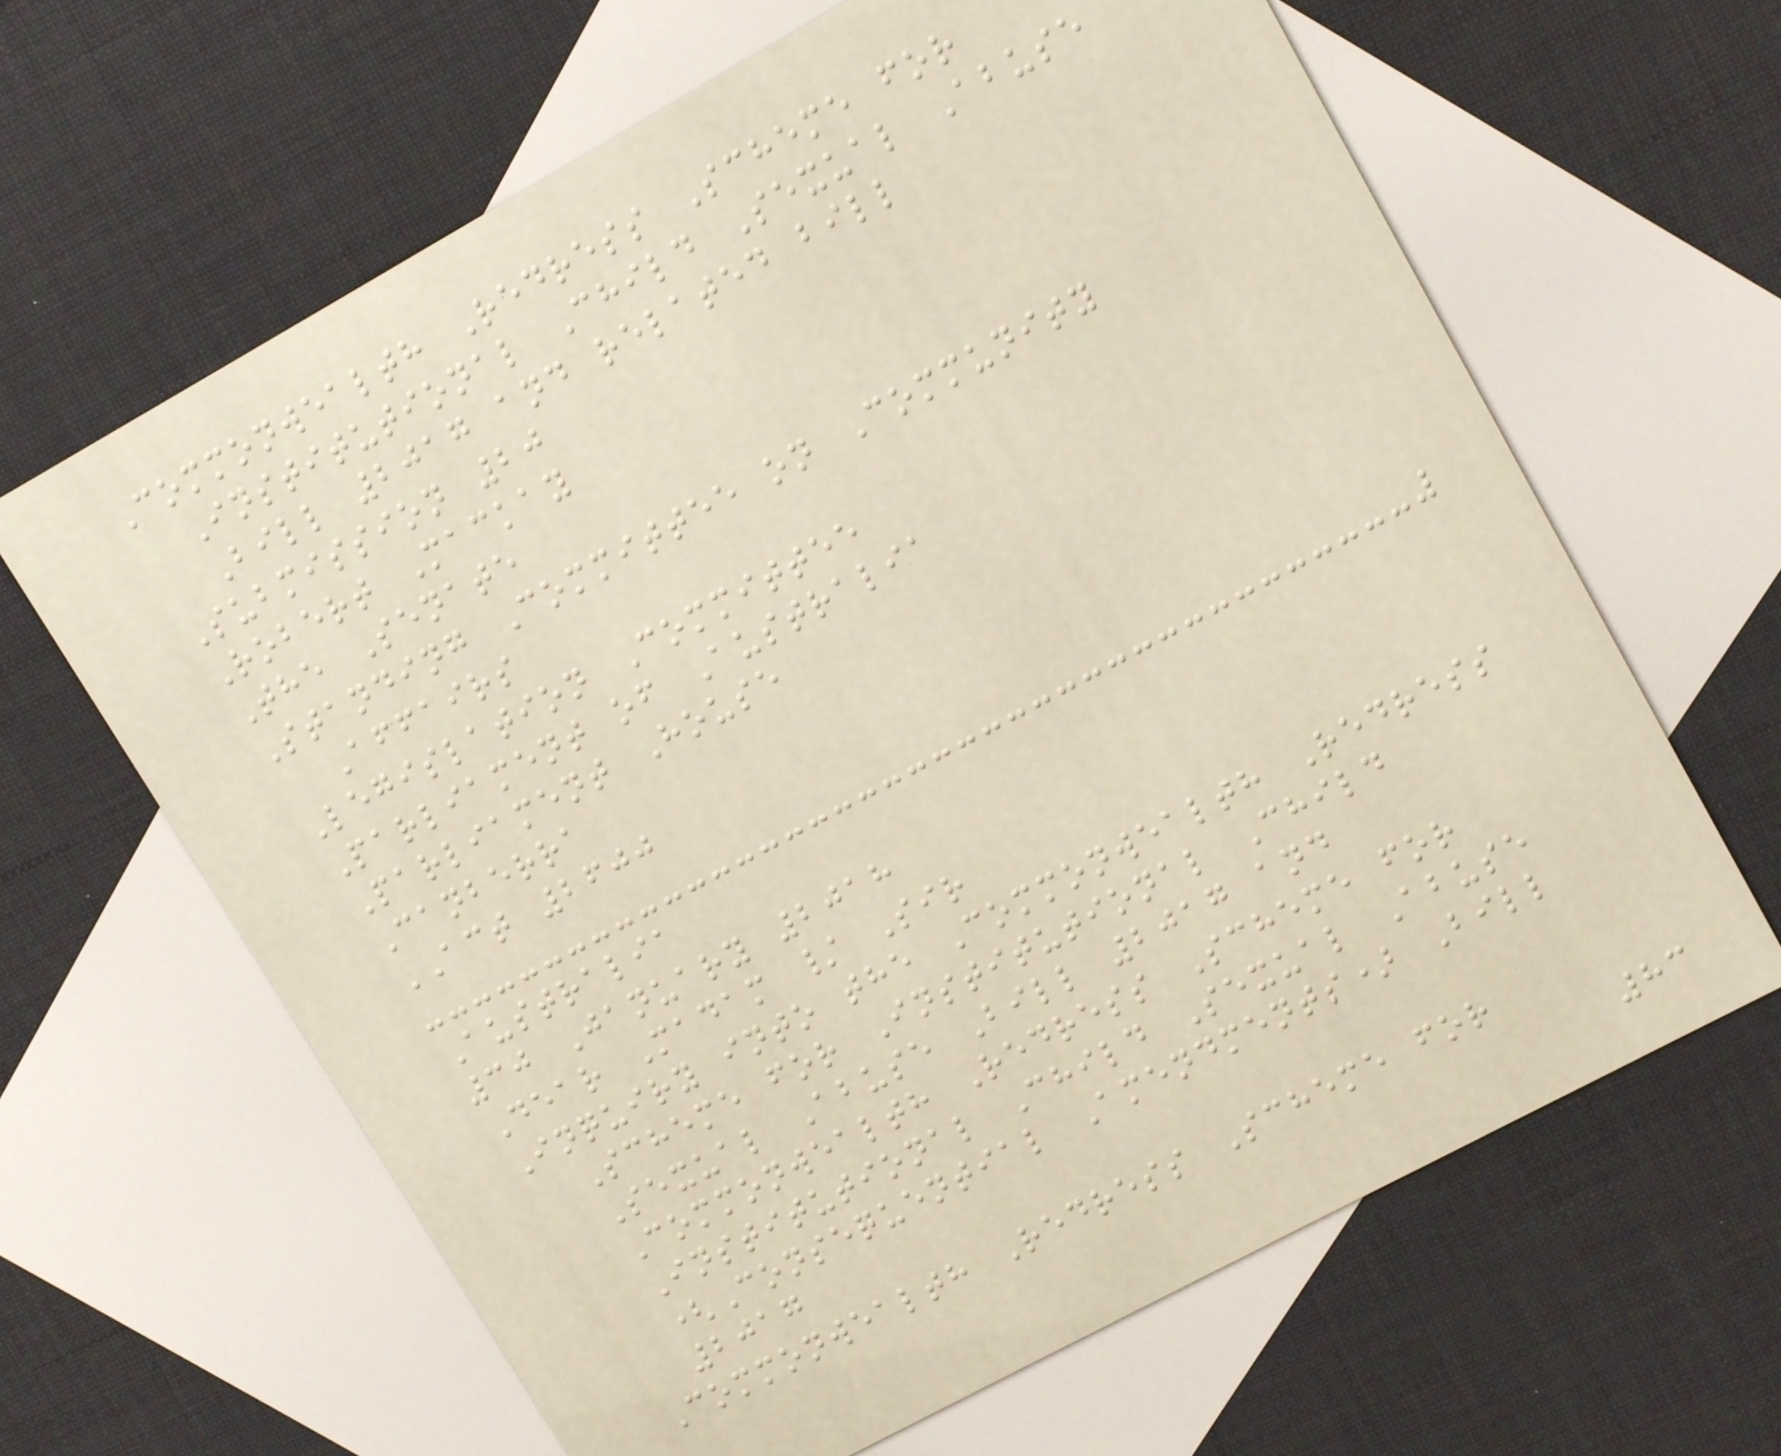Commonwealth Redress Scheme for
Institutional Child Sexual Abuse
Bill 2017 and related bill
Submission 20
Robert Mackay
The Senate
Standing Committee on Community
Affairs
Legislation Committee
Parliament of Australia
Parliament House
Canberra
ACT 2600
Australia
30 January 2018
Dear Madam / Sir
Inquiry into the Commonwealth Redress
Scheme for Institutional Child
Sexual Abuse Bill 2017 and
Commonwealth Redress Scheme for
Institutional Child Sexual Abuse
(Consequential Amendments) Bill
2017
Commonwealth Redress Scheme for
83
